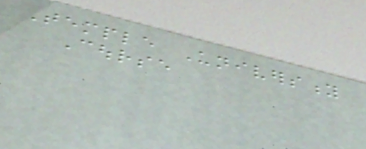Temple University
Course
